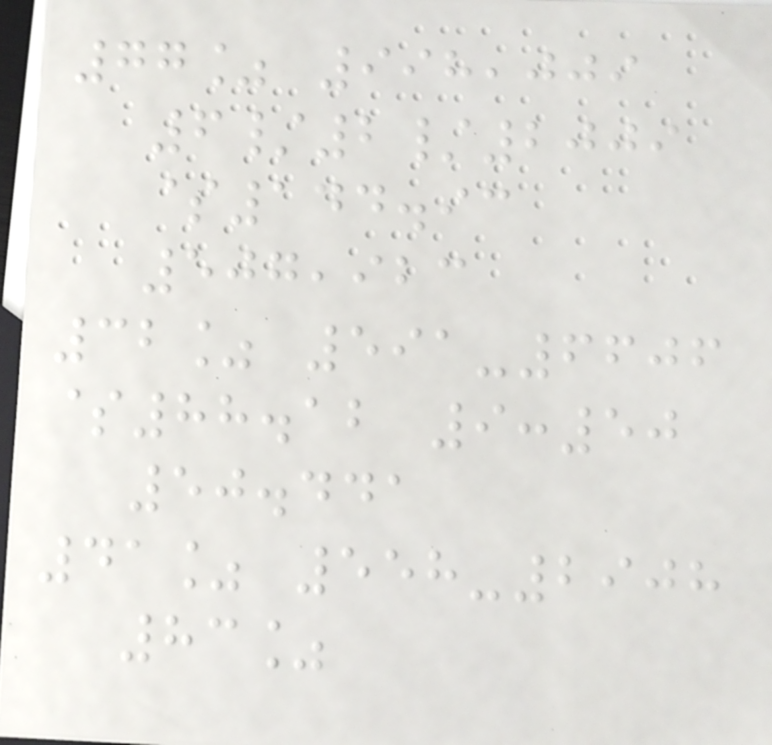77% 998,009
6/2/2009
$144.93
507,923
32% 591-6606
$88.12 9:50
50.441
41% 558-2908
83%
